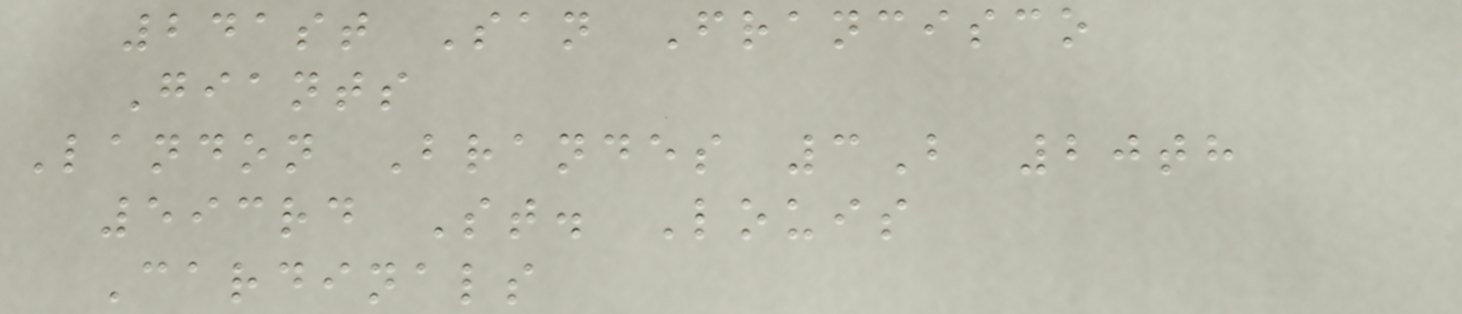241st San Francisco
Giants
Landon Brandes 3B 20th
593rd St. Louis
Cardinals
